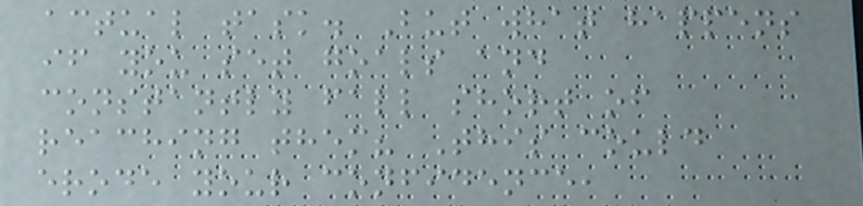actual task. But what happens
if you set goals and
constantly fall short of
reaching them? This could
erode your confidence,
